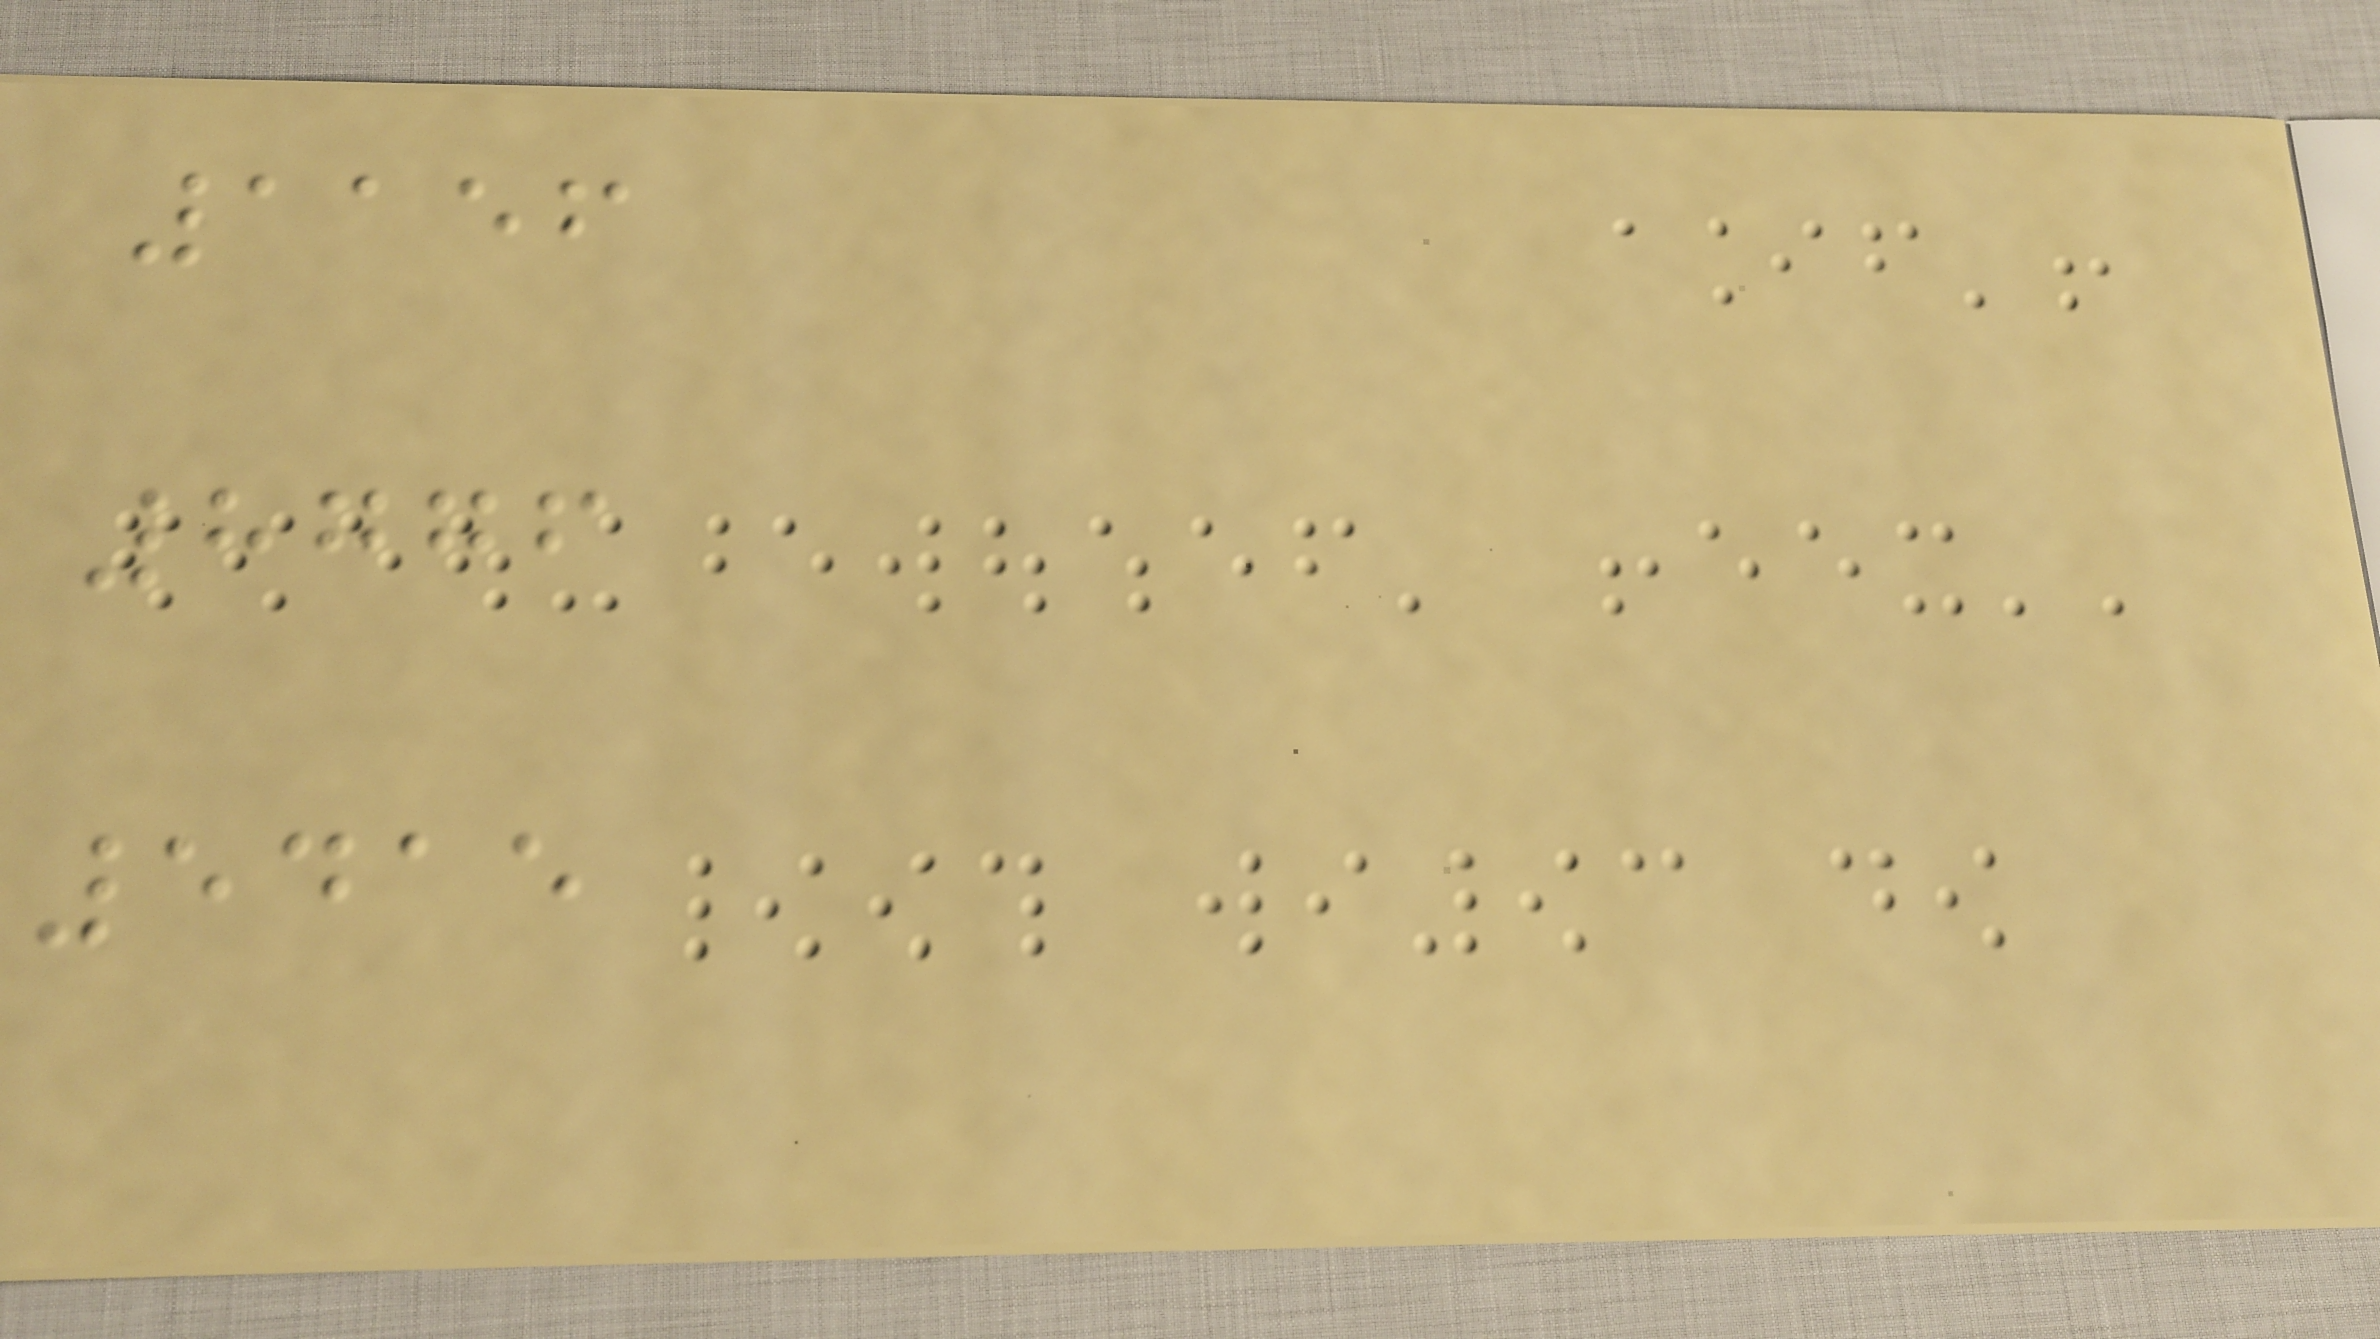1156
8776
5415
